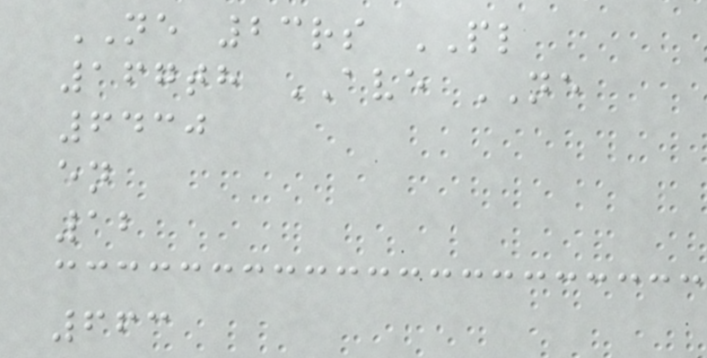NE 23rs PL
167th AVE NE
6430
en
12
663
